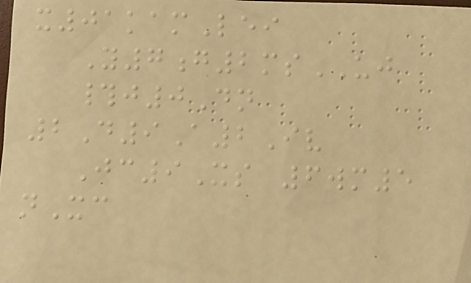x01kamLei
Y7g2msUJ
#j0Dn
2D9A2Iv
Jc9Xs 6wm5
nXc
